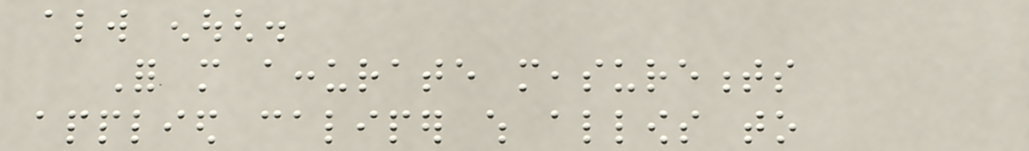always enough.
For more accurate measurements
applied caliper which allows to
